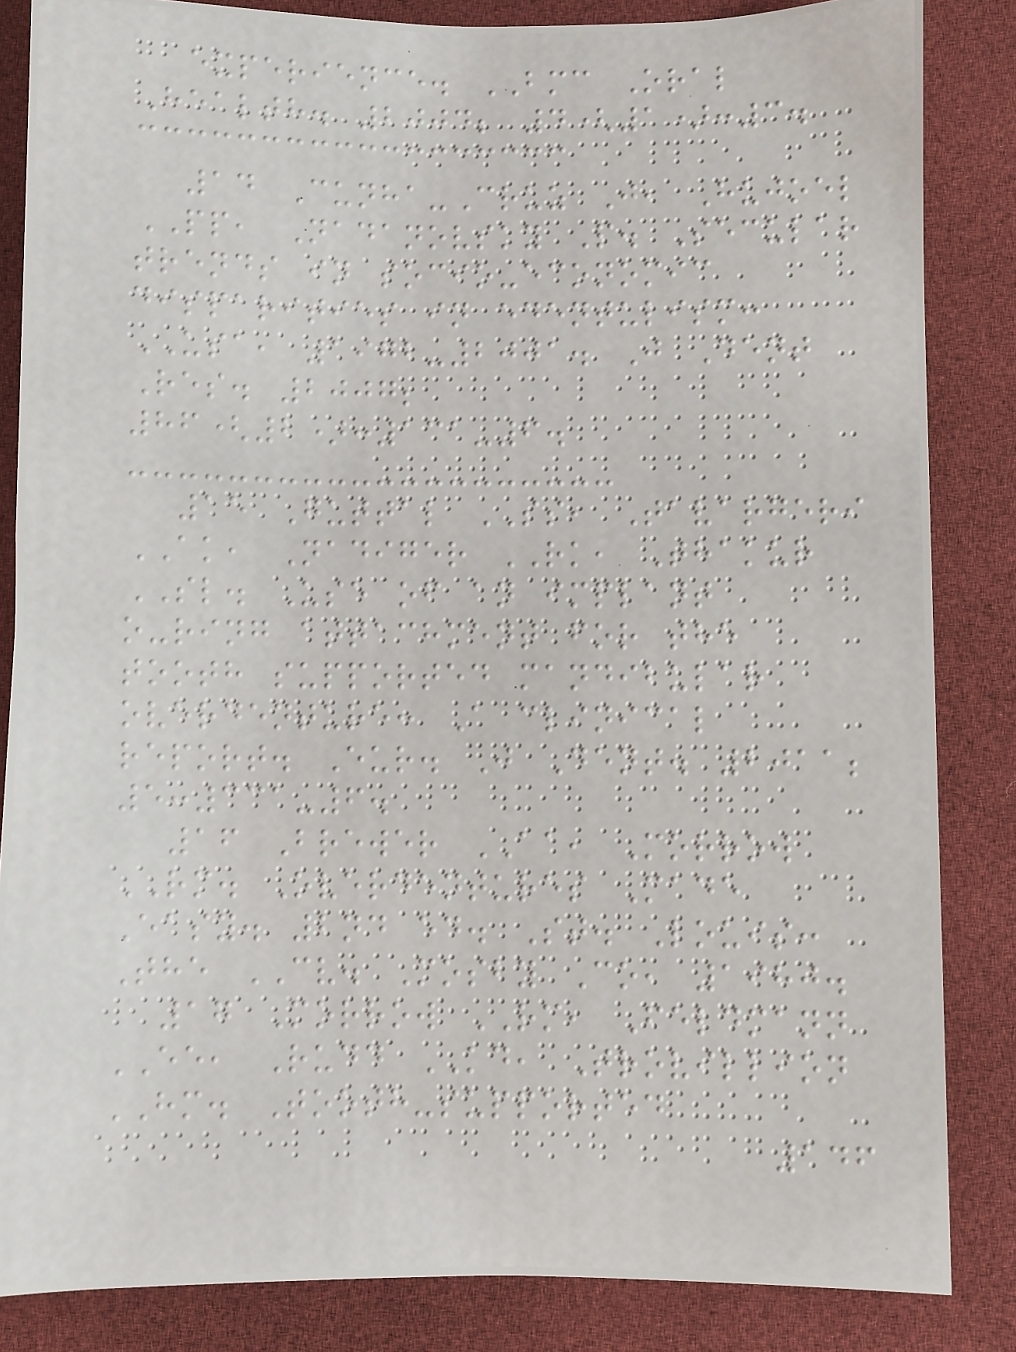experience. BMC Oral
Health. 2004; 4(1):3.
14 Cunha-Cruz J, Hujoel
PP, Nadanovsky P. Secular
trends in socio-economic
disparities in edentulism:
USA, 1972-2001. J Dent
Res. 2007;
86(2):131-6.
15 Guttal SS, Tavargeri
AK, Nadiger RK, Thakur
SL. Use of an implant
o-ring attachment for the
tooth supported mandibular
overdenture: A clinical
report. Eur. J Dent. 2011;
5:331-6.
16 Brewer AA, Morrow
RM. Overdentures Made
Easy. 2nd ed. St. Louis:
The CV. Mosby Co, 1980.
17 Morrow RM, Feldmann
EE, Rudd KD, Trovillion
HM. Tooth-supported
146
